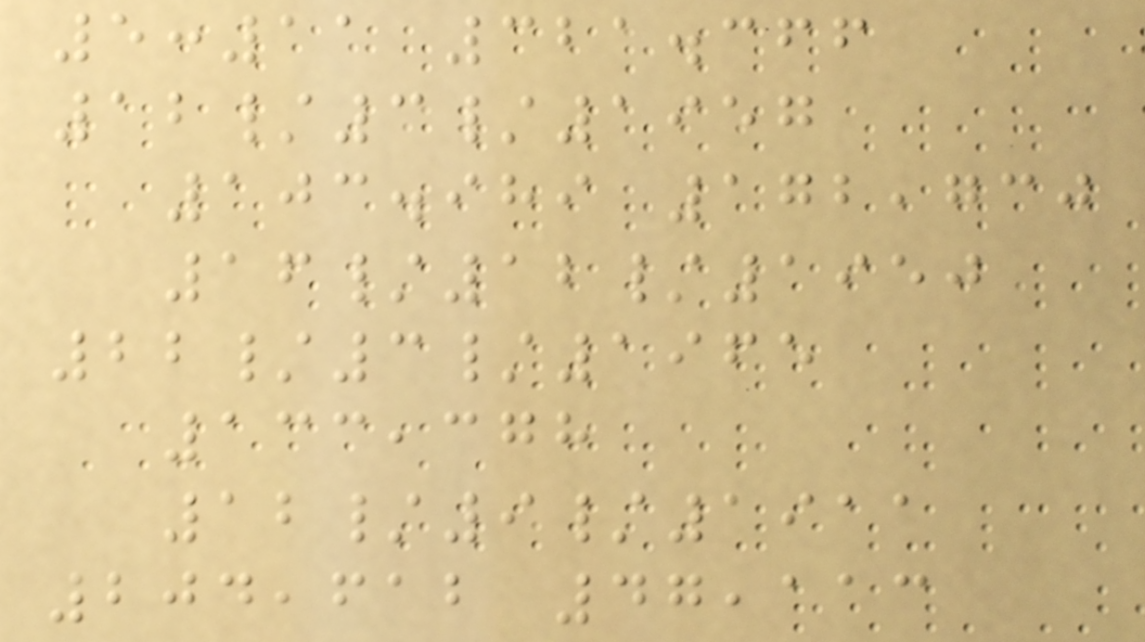5:11 321.366
12/3/1957
103.989 172,730
16/12/1950
22/3/1965
133,378
12/9/1911
204,612 47,113
